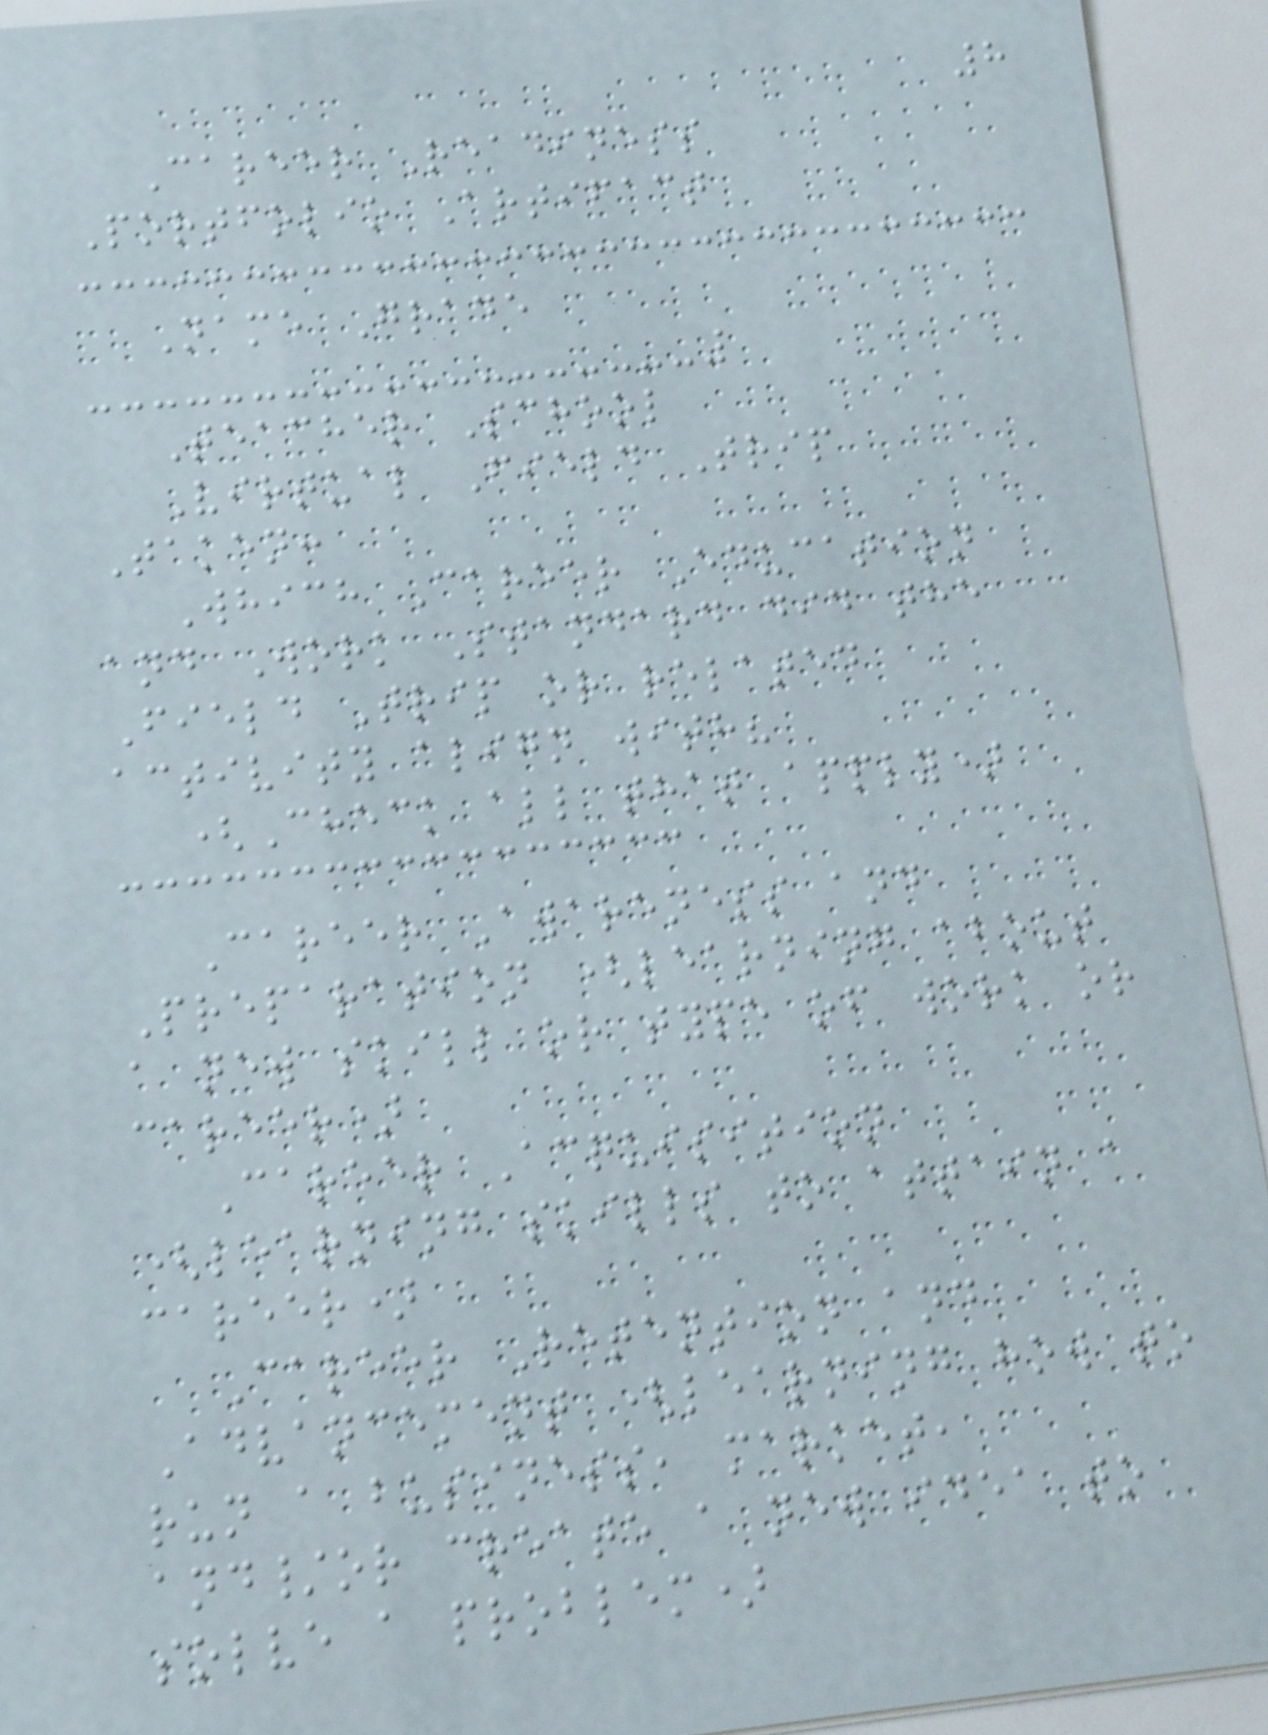8
Career Readiness
Portfolio Artifact
Name Grade
Teacher School
Virtual Field Trip
Taken:
Which Career Education
and Work Standard did the
Field Trip or related
activity align with?
(Check all that apply)
Career Awareness and
Preparation (learning about
a new skill or type of work or
career)
Career Acquisition
(learning skills to attain a
career)
Career Retention and
Advancement (learning how to
run a business, market,
and/or create a new idea to
solve a problem)
